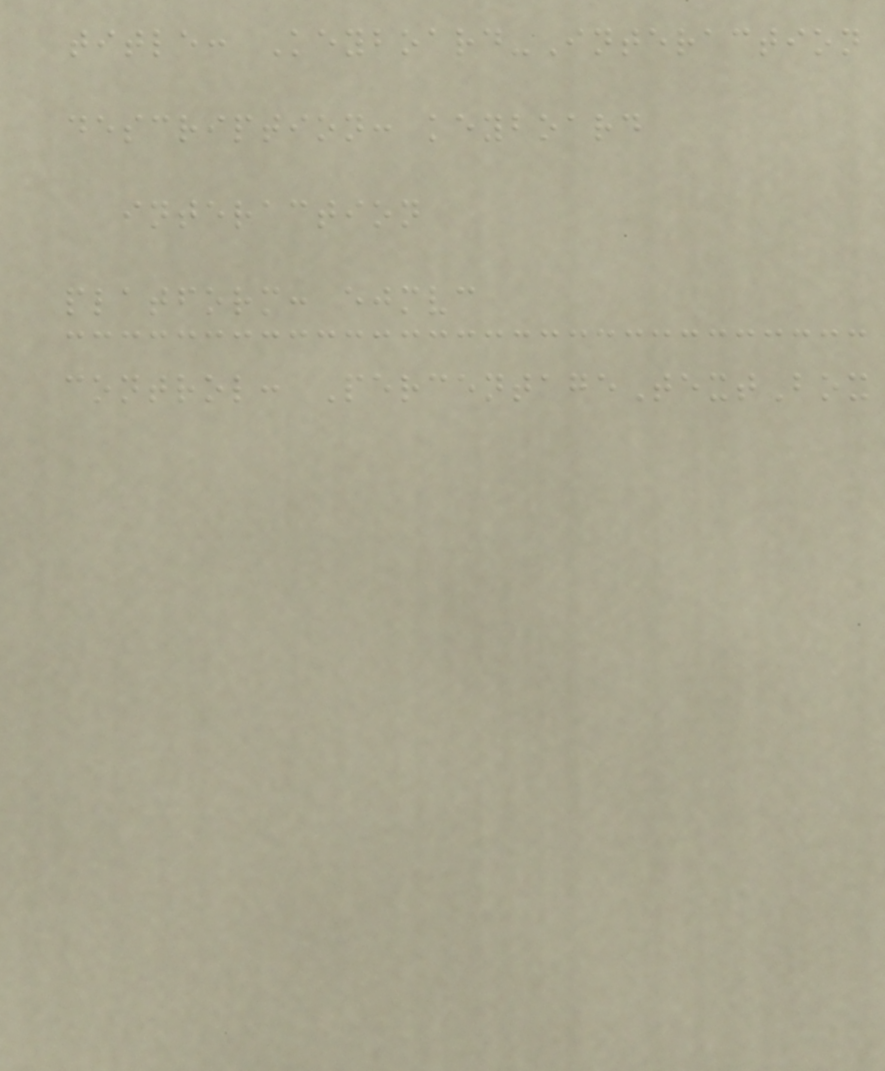title: Keyboard-Interaction
description: keyboard
interaction
platform: ejmvc
control: PercentageTextBox
